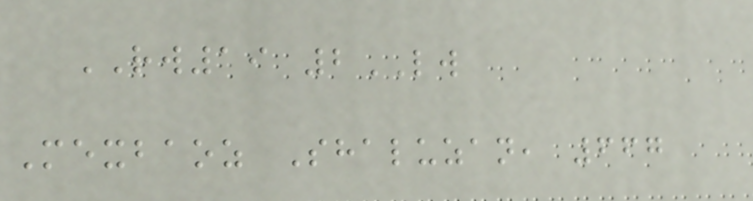RW19 2LW
Mexbaoz Shaluzan, 667
